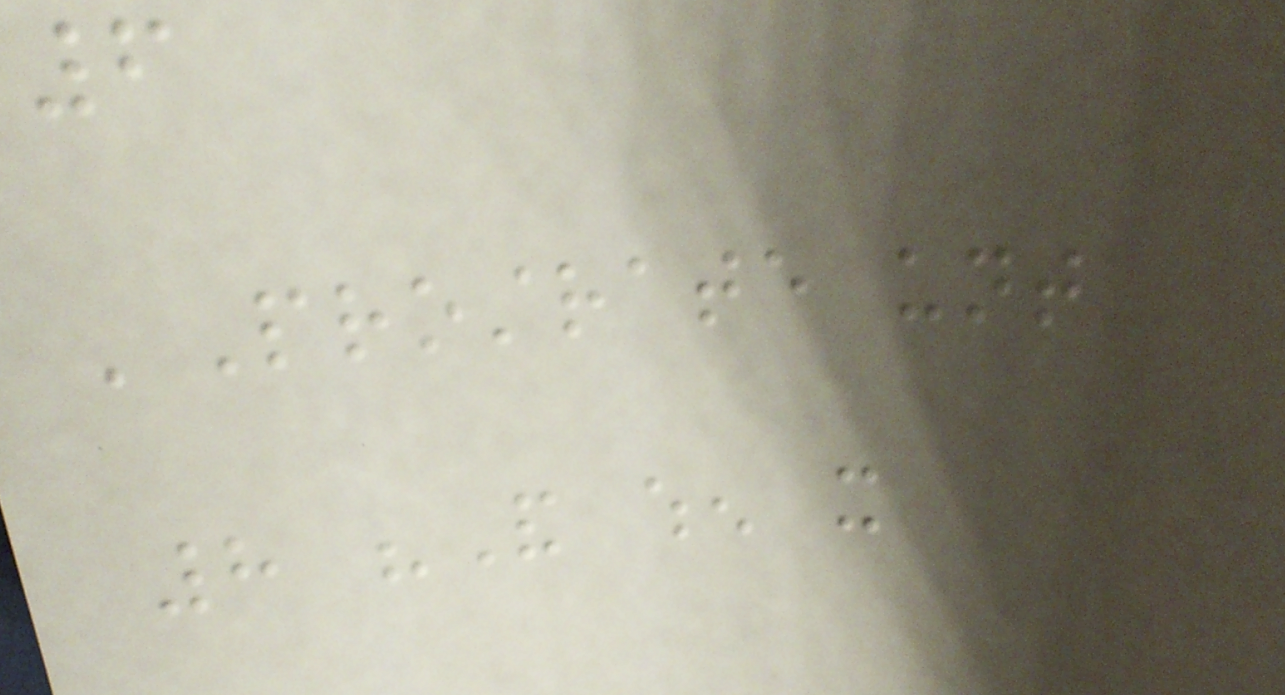6
'Prostrate unto
8 "And when it
